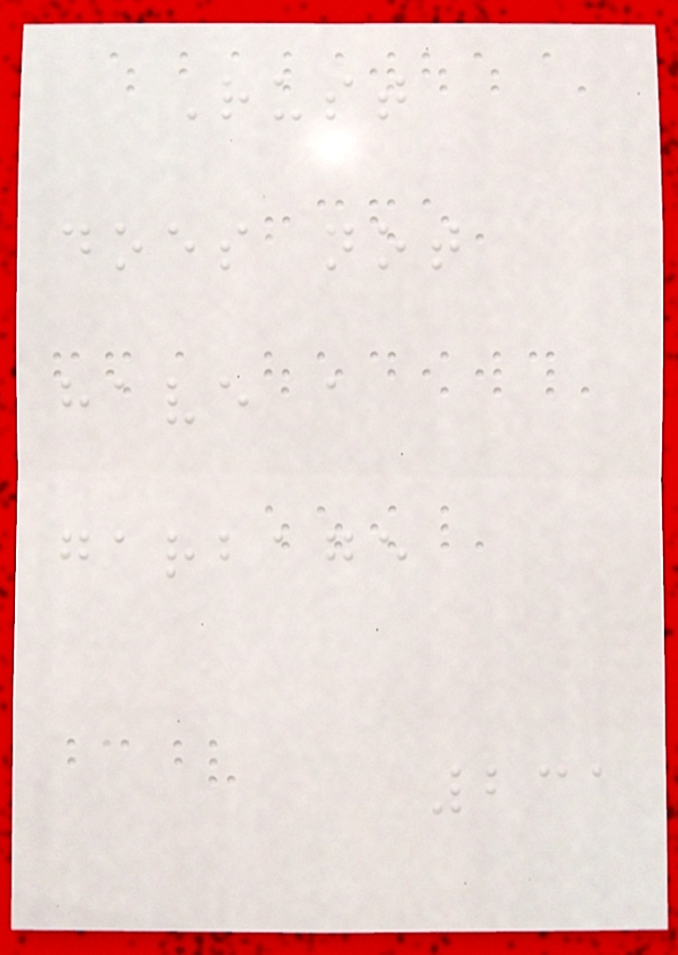Rust
does not
have a
garbage
231
